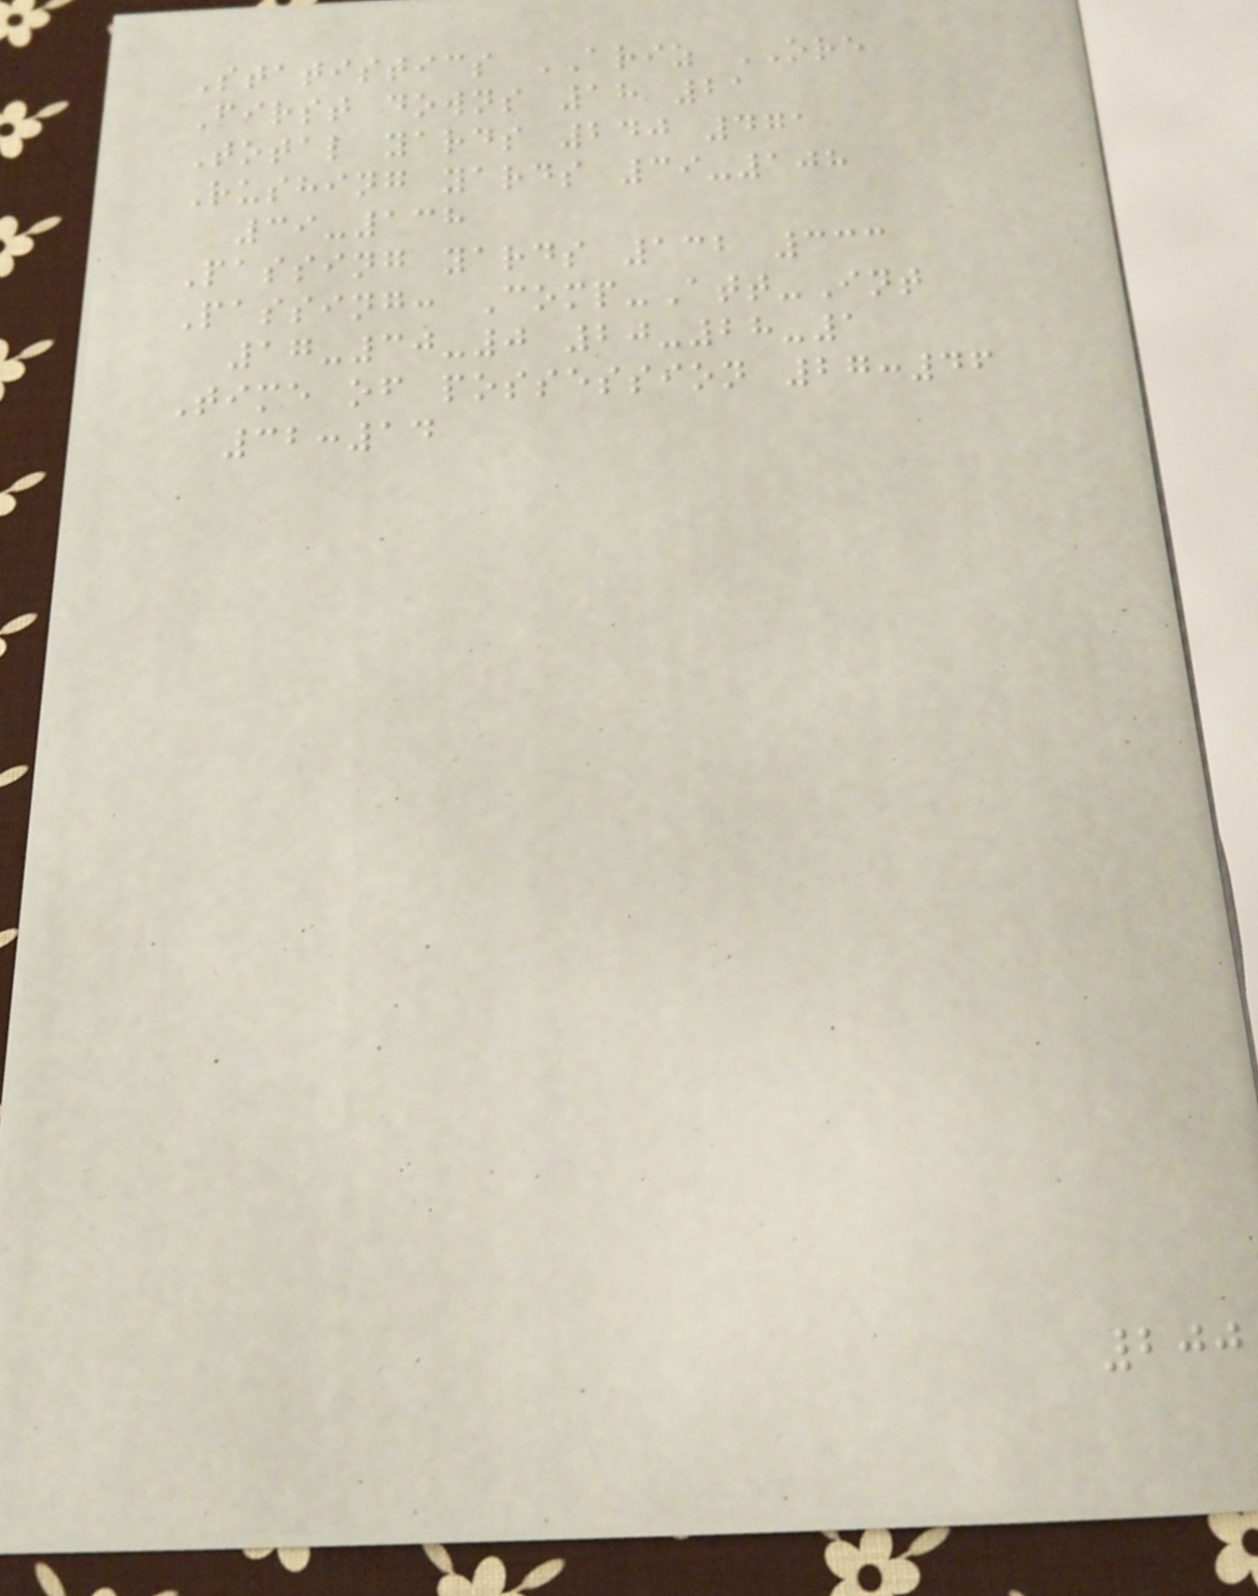Statistics ARIZ ORE
First downs 18 21
Total yards 240 471
Rushing yards 39-108
39-138
Passing yards 132 333
Passing: Comp-Att-Int
17-30-0 20-28-1
Time of possession 27:46
32:14
200
